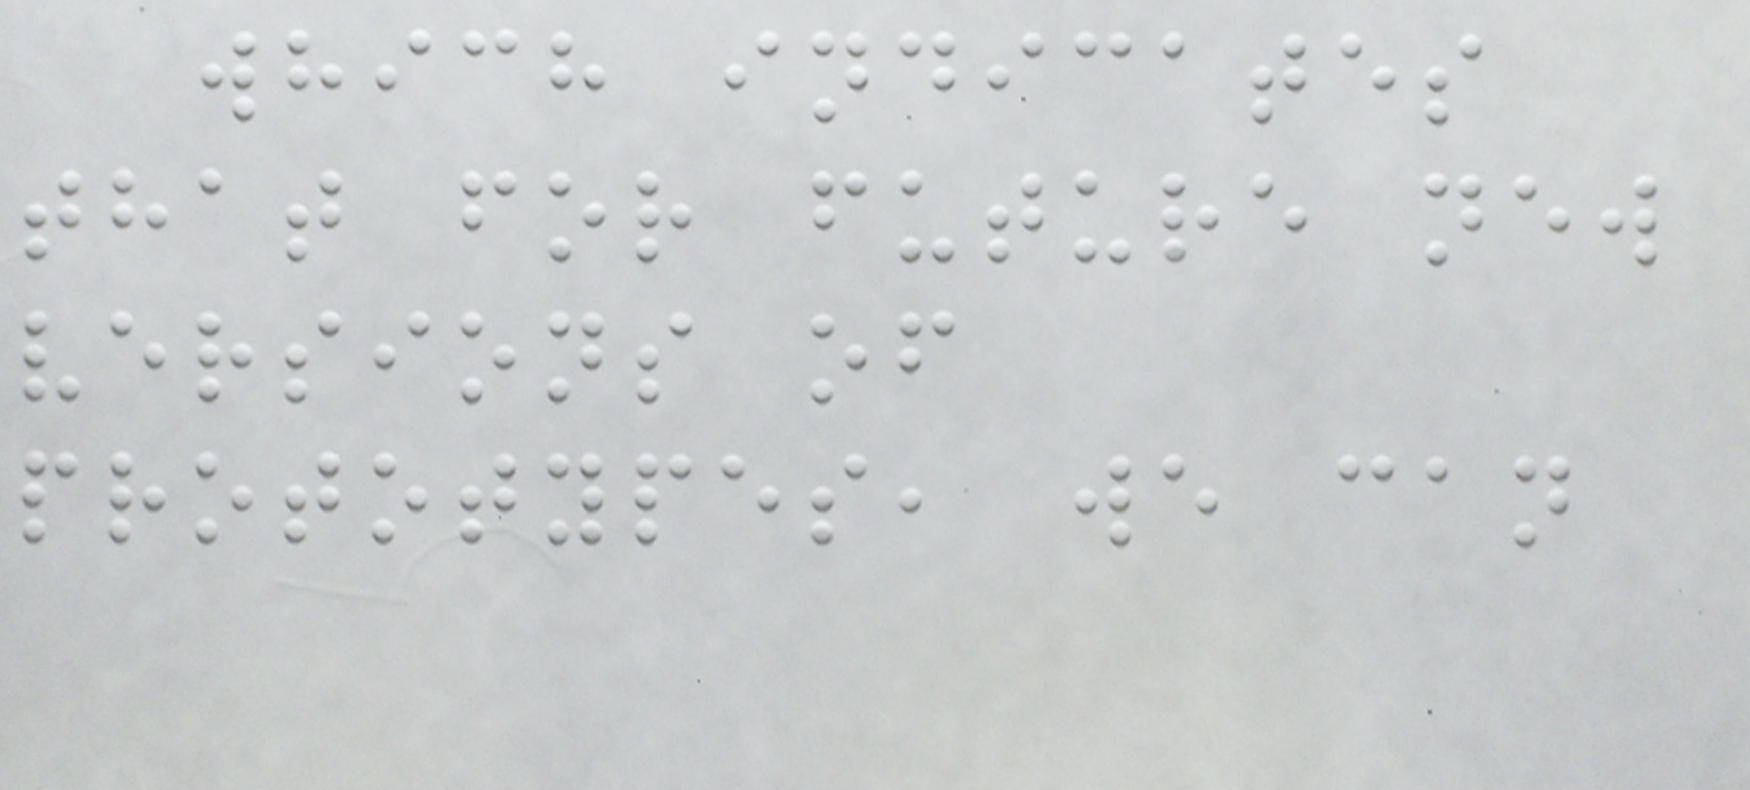which indicates
that for future new
versions of
prototypes, we can
